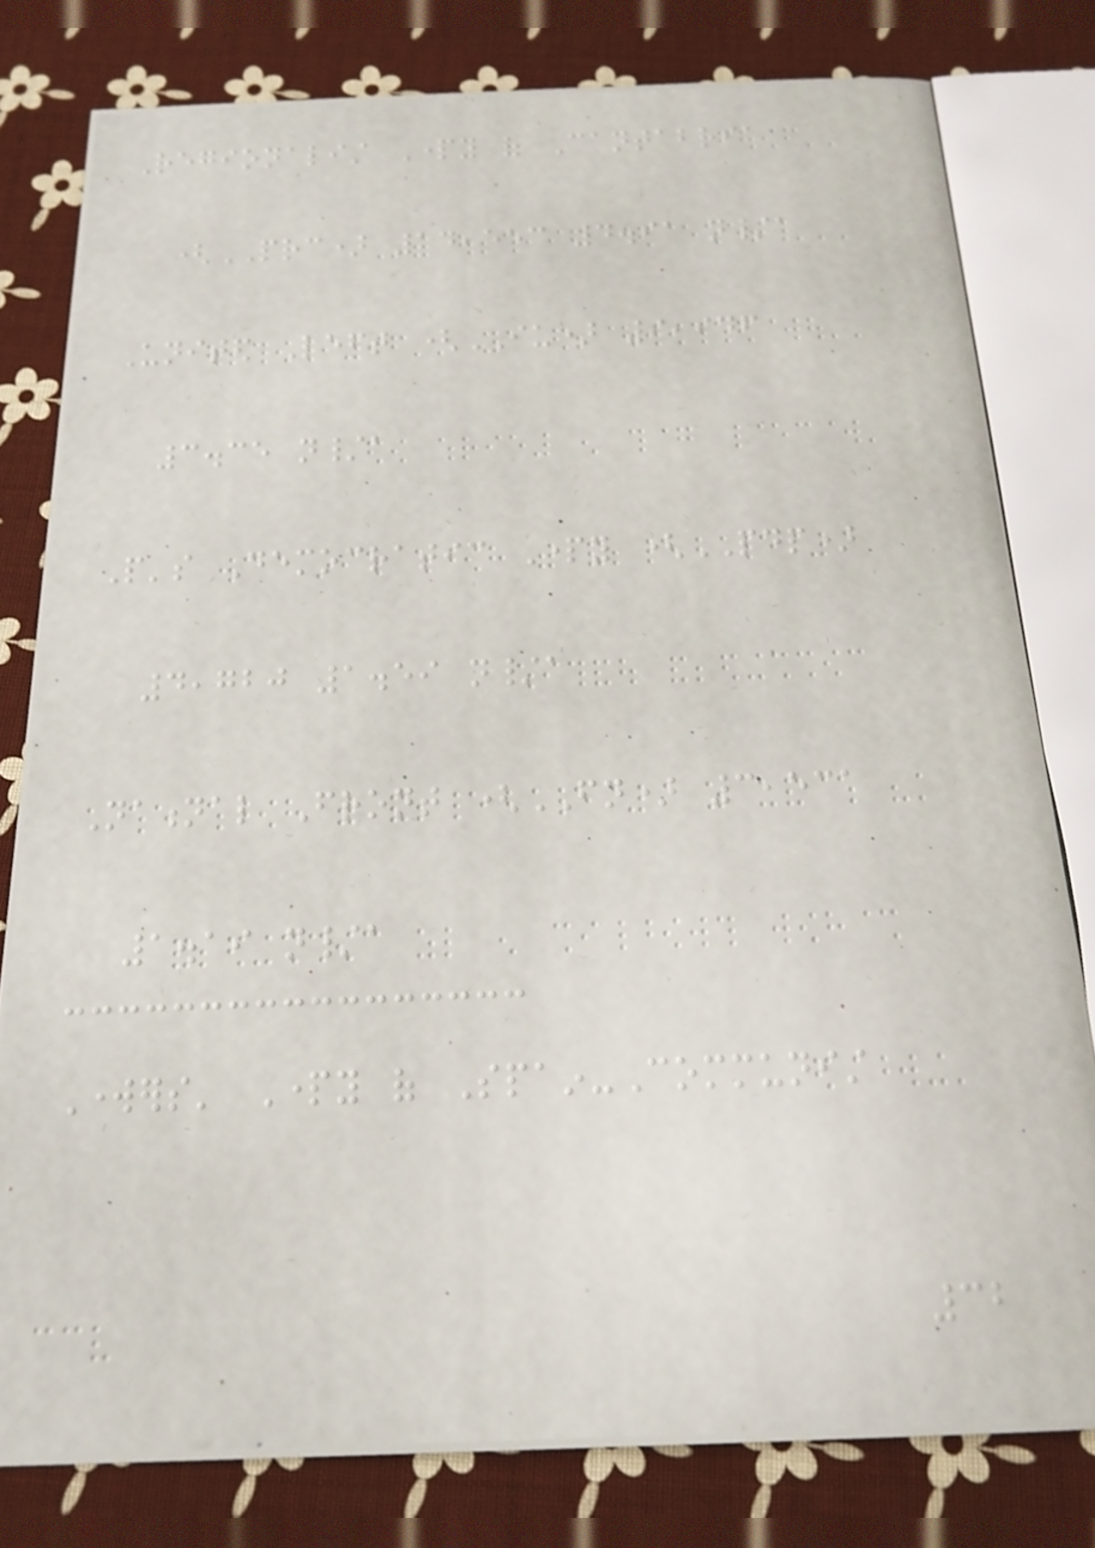Regionalist Party of Cantabria
(PRC) 14,553 4.91 n/a
United Left (IU) 9,946
3.35 n/a
People's Democratic Party (PDP)
4,720 1.59 n/a
National Front (FN) 3,531
1.19 n/a
Workers' Party of Spain-Communist
32
